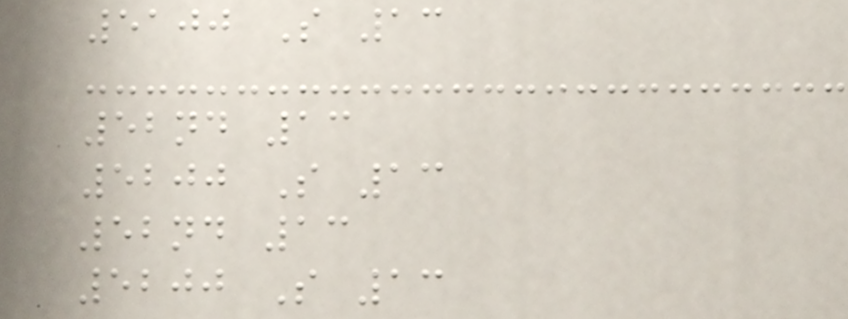5100 S 13
52nd 13
5200 S 13
52nd 13
5200 S 13
